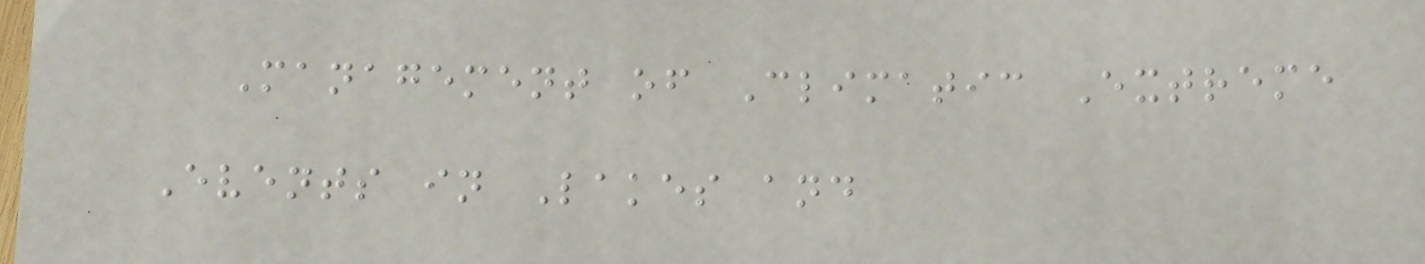Management of Climatic Extreme
Events in Lakes and
